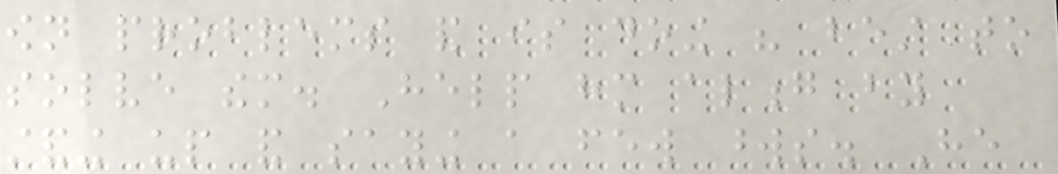own problems and is doing his best to
solve them. Help him along by
standing up and saying a few words. He
